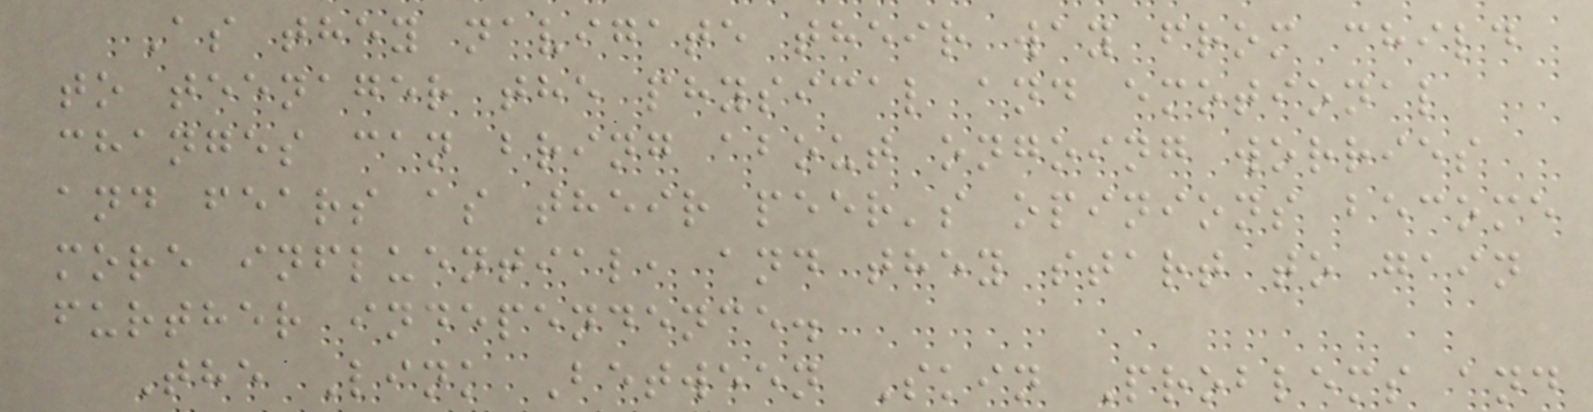As they navigate their way from child
to teenager the physical and emotional
changes can bring about ongoing worries
and fears as their peer's opinions become
more influential, and they start to gain
further independence.
The Link Between Skin Problems and
